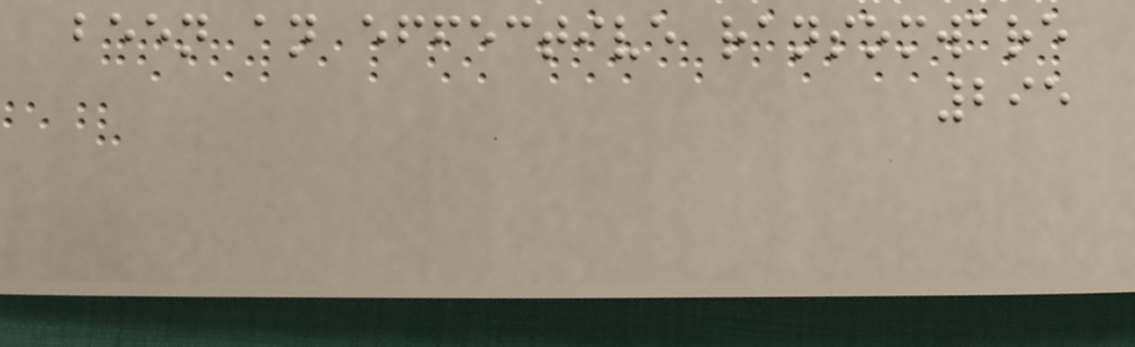been an effective ransomware
295
